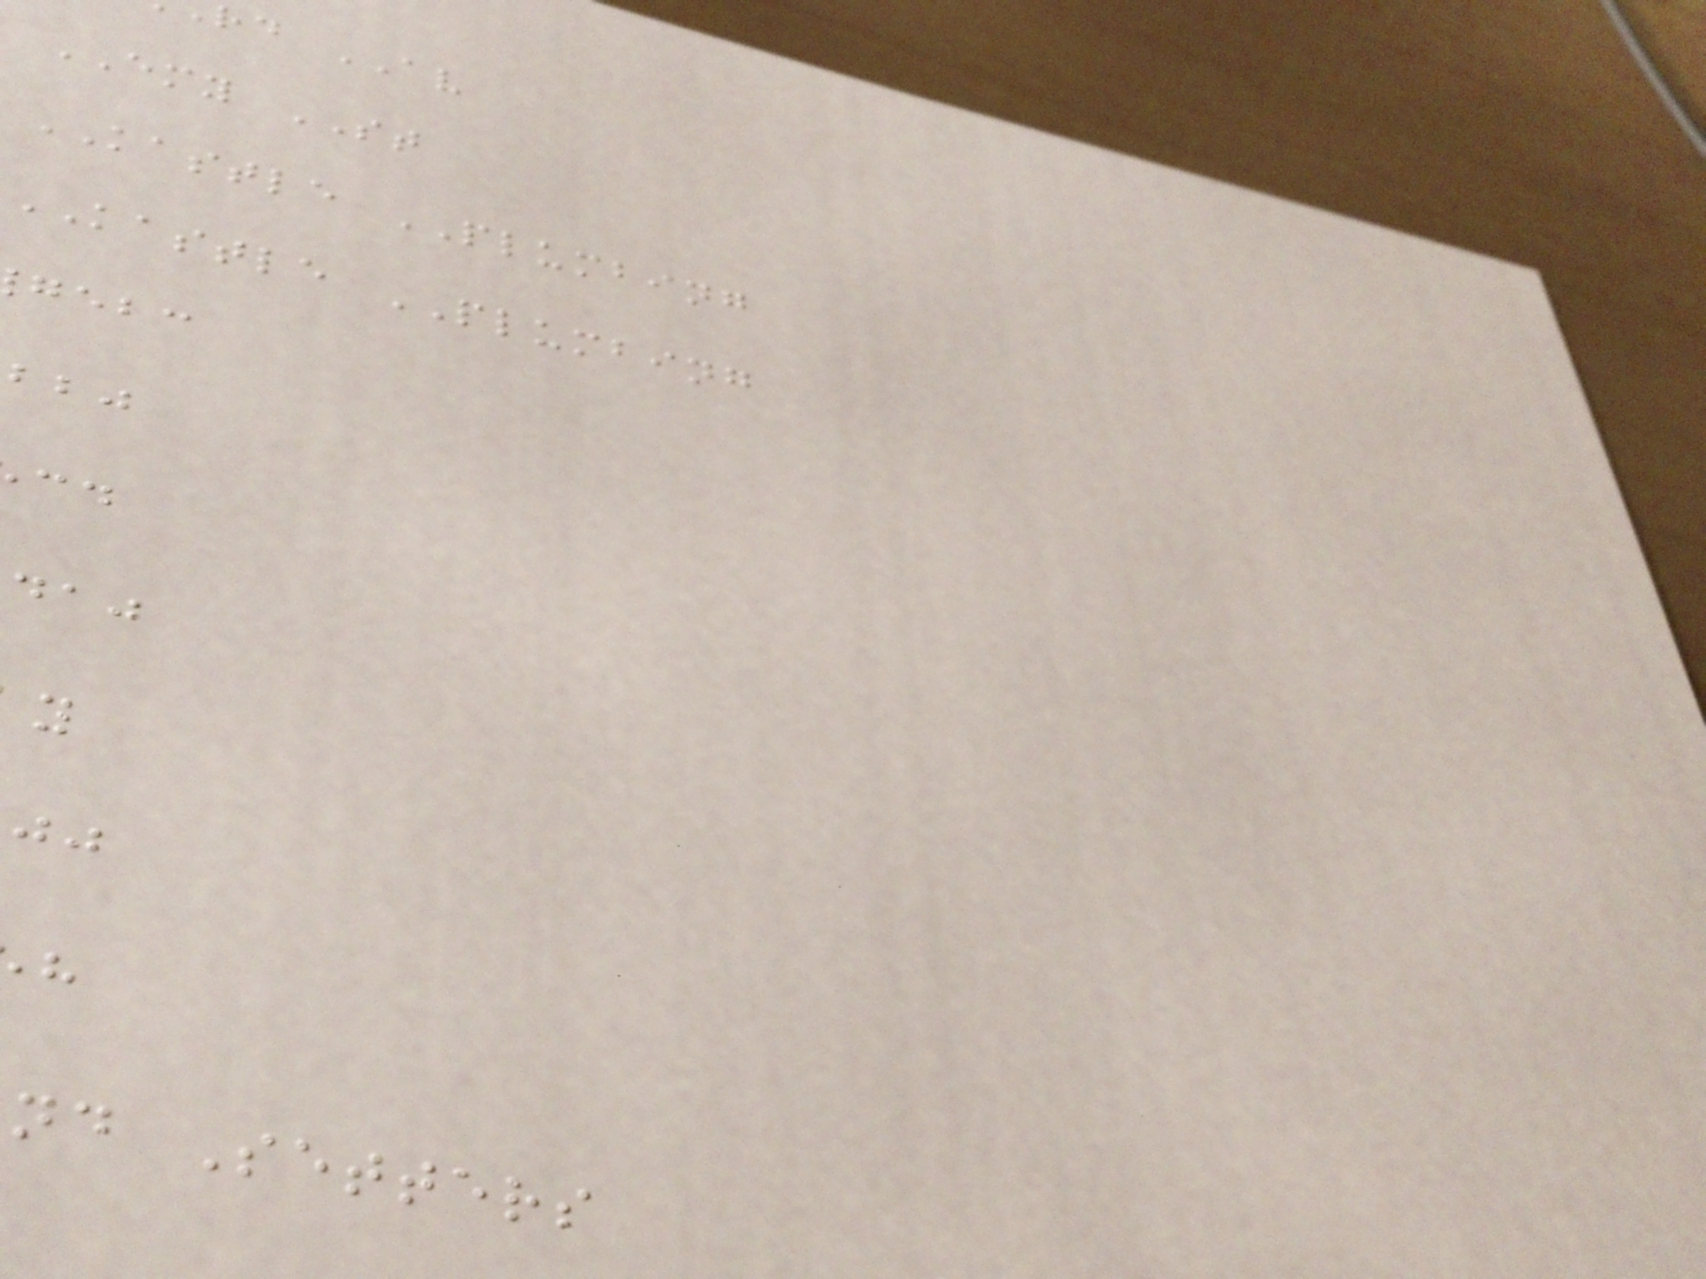rd AV
EMY ST
KASTLE PLUMBING
KASTLE PLUMBING
gebc
nd Setters
